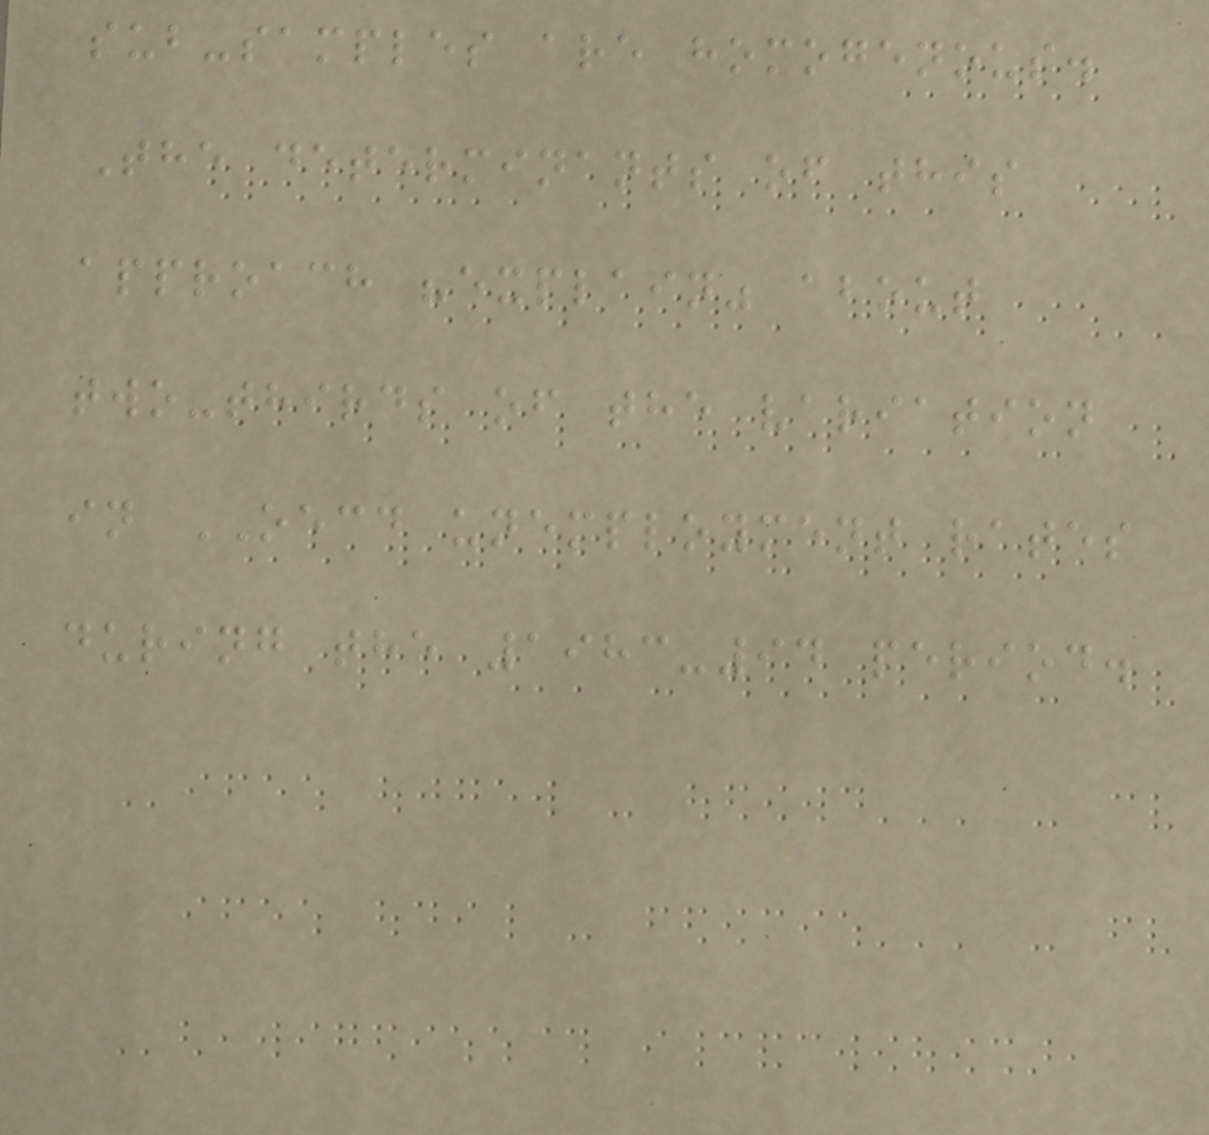sub-samples are homogenous.
The determinants of this
approach "explain" about
two-thirds of the variation
in OECD unemployment rates
during the 1983-94 period.
